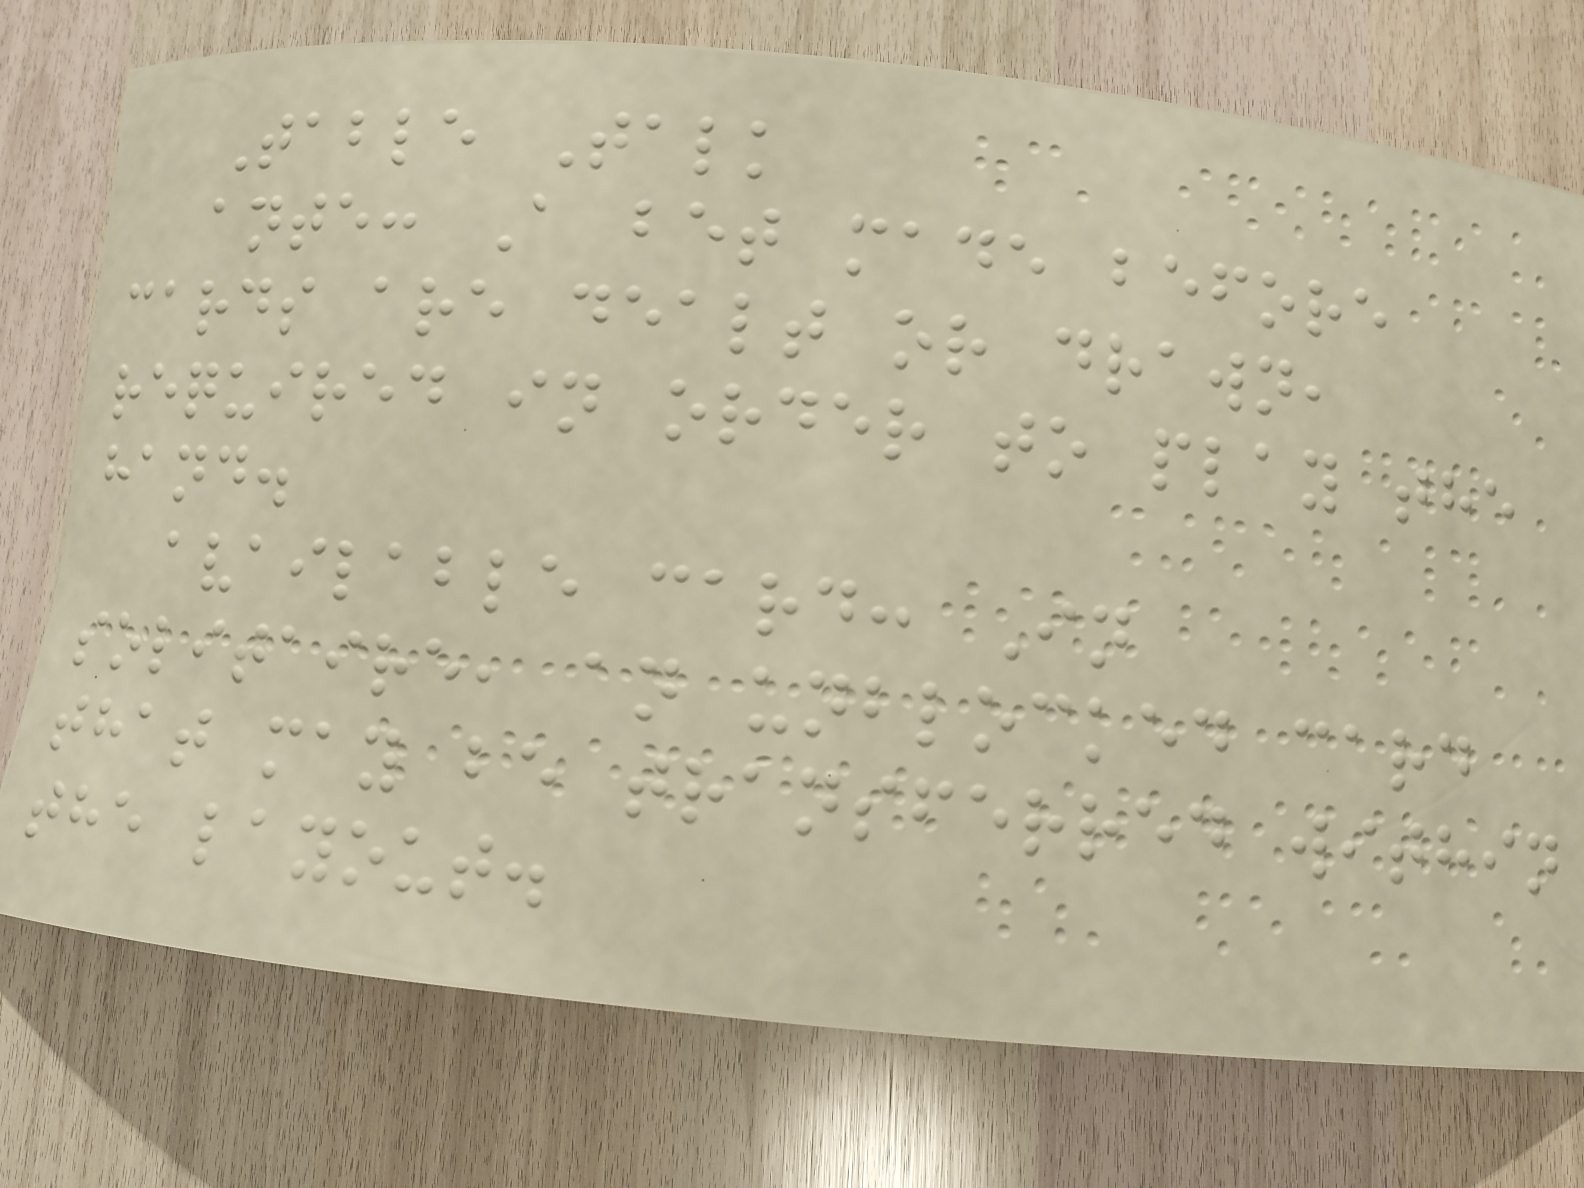Table Talk
ante: A bet made before
cards are dealt or drawn,
required in order to play the
hand.
available card: In
solitaire, an unblocked card
that may be transferred within
the layout.
